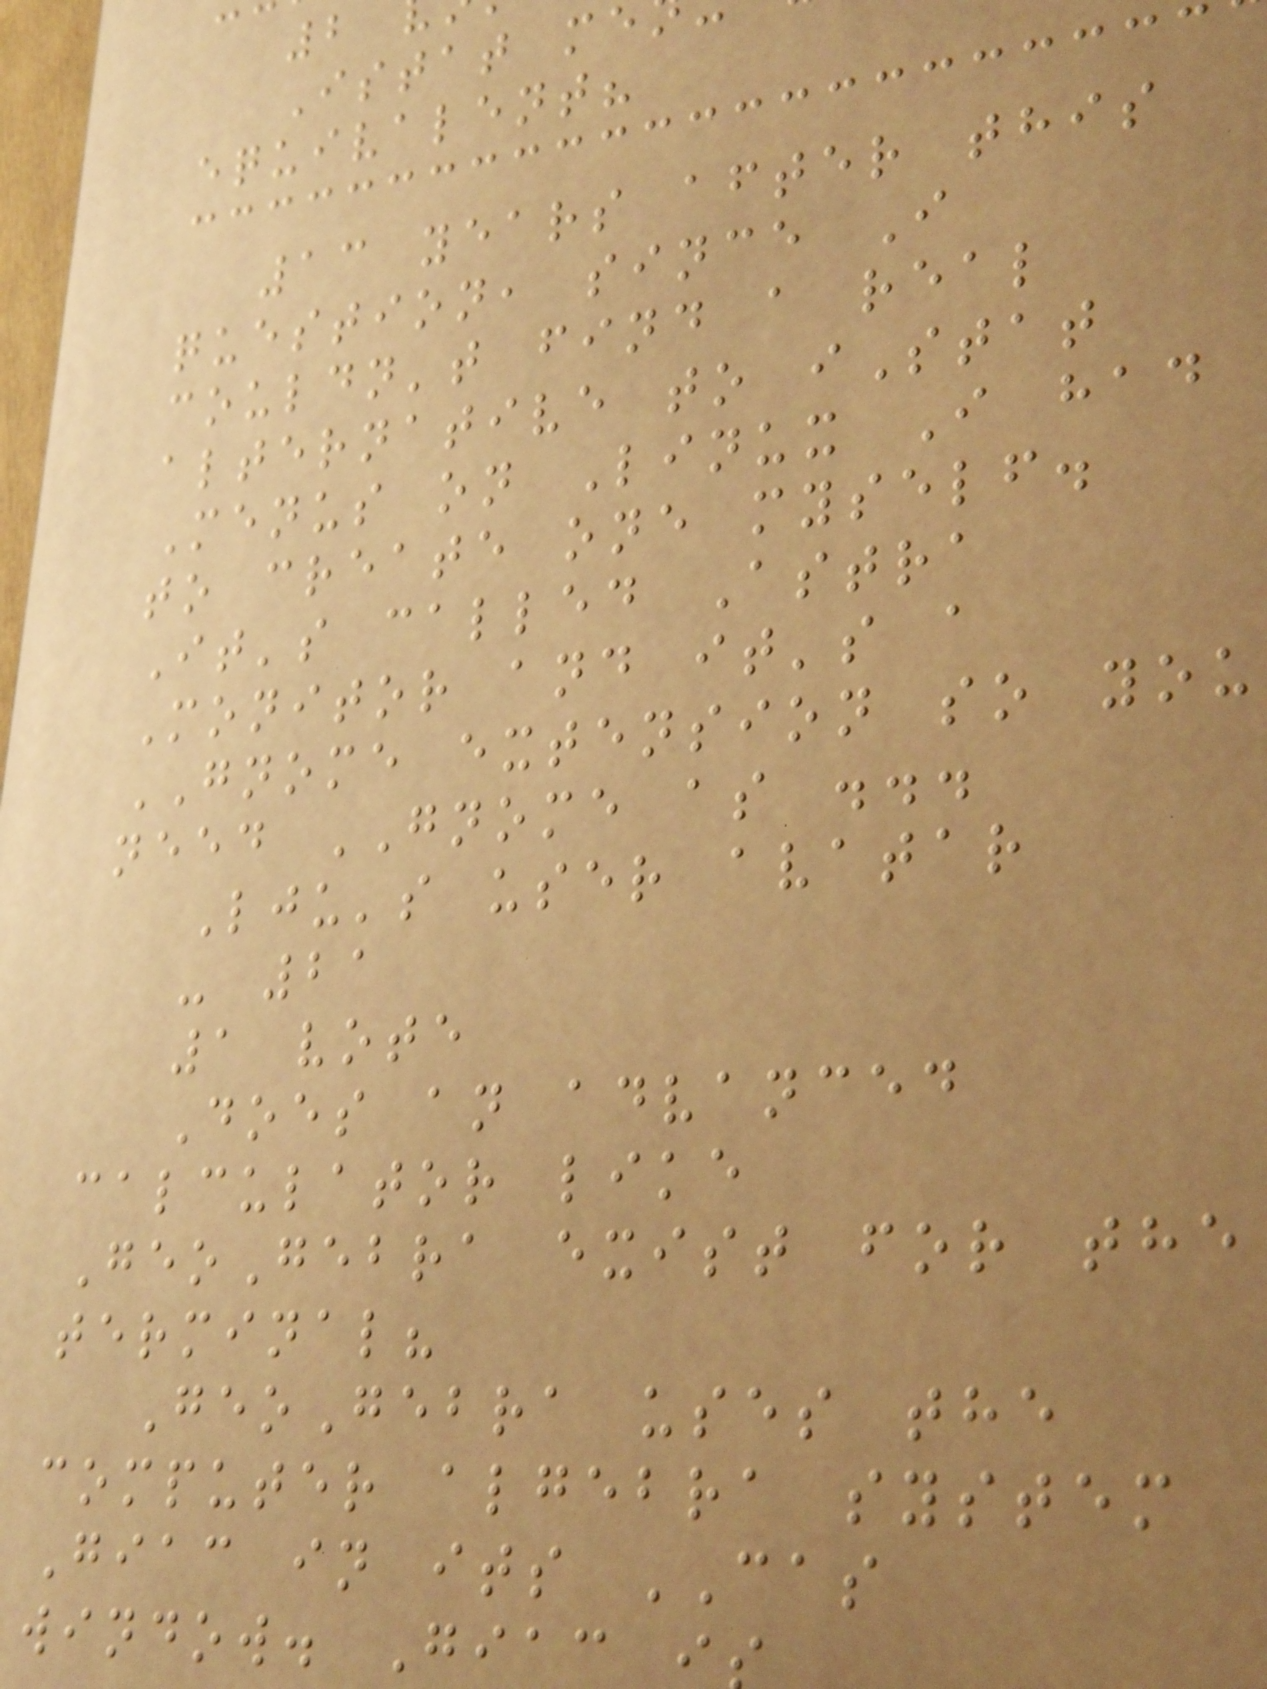Istat me
equivalent?
13 years after this
question, since I
couldn't find a real
alternative to iStat
Menus on Linux I had
to create one myself.
It's called Astra
Monitor and it's a
GNOME extension so you
need GNOME as ...
Lju's user avatar
- 21
1 vote
Does an advanced
calculator like
GeoGebra exist for the
terminal?
GeoGebra uses the
computer algebra system
Giac in its CAS
window. Giac
